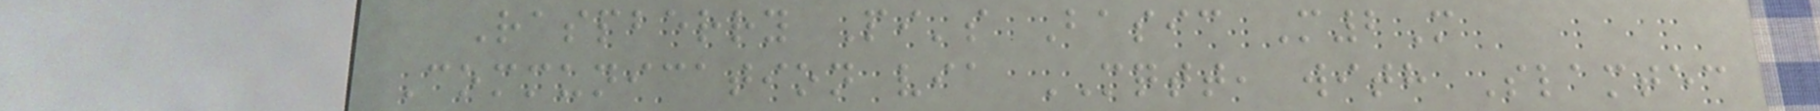Raspberry Pi's Basic M2M
Communication via MQTT, with Slamtec
